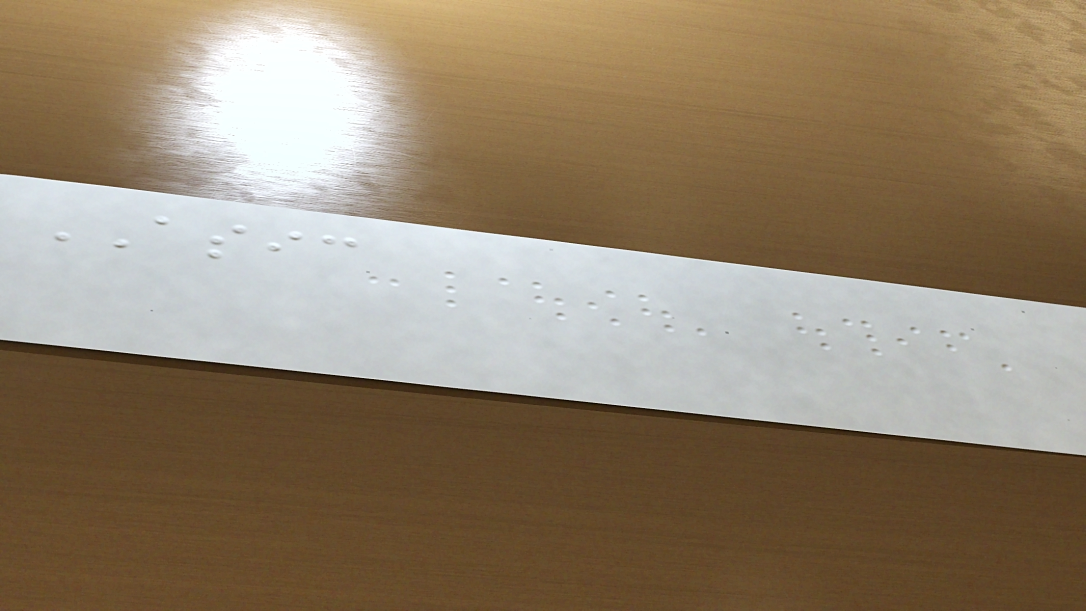ASIC
